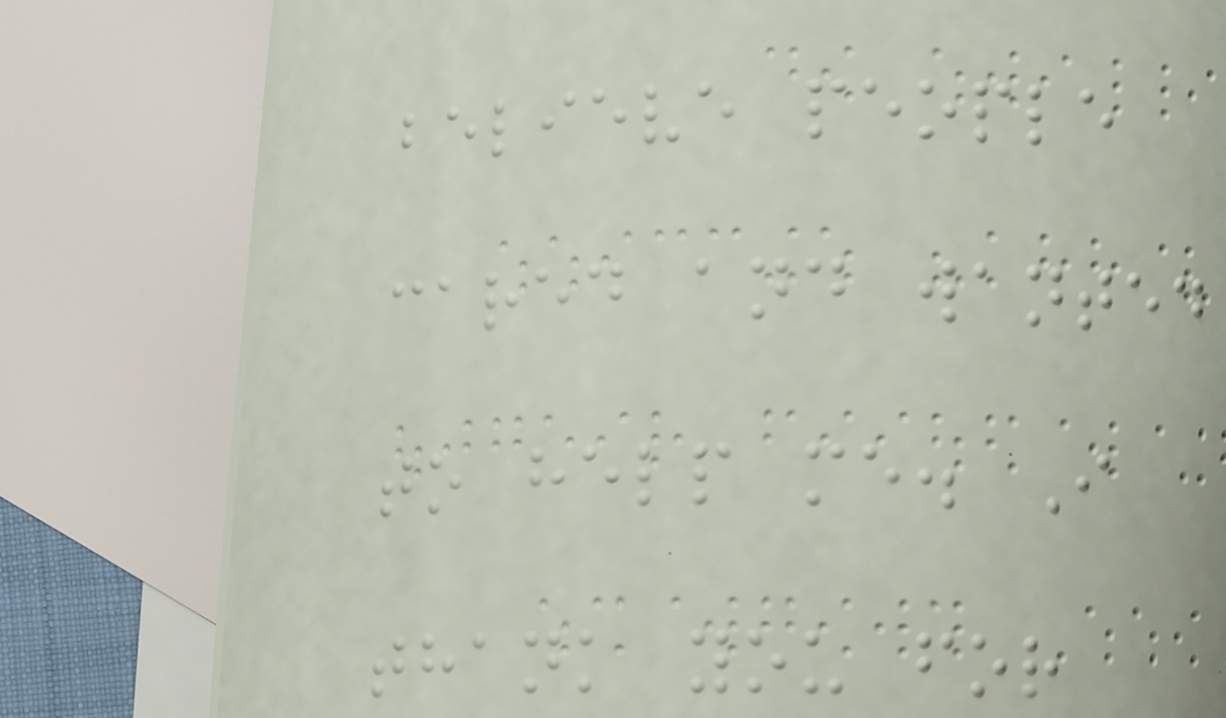believe people
cared and wanted
to help me. I
thank you for
